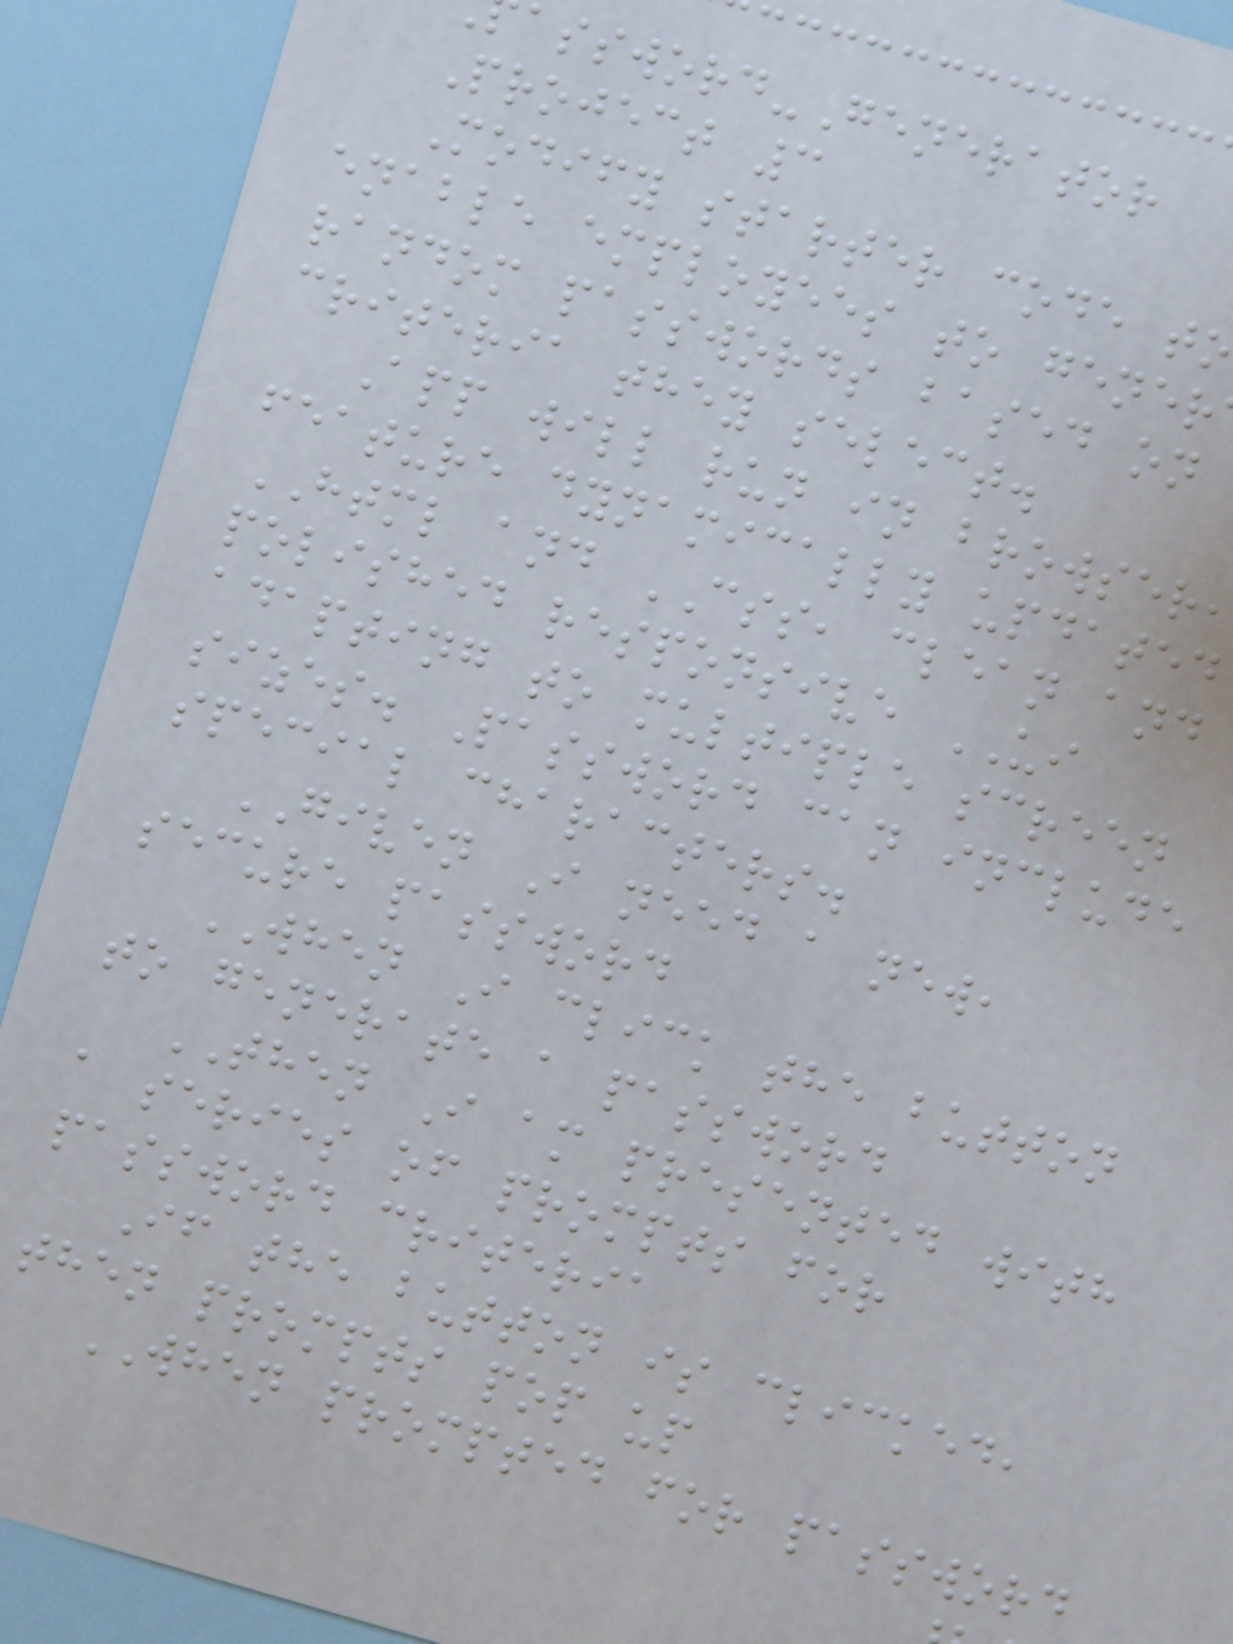assword-Generator
Project 3
Modify starter code t
enable employees to gener
random passwords based on
criteria they select.
App will run in browser
feature dynamically updated
HTML and CSS, clean and
polished responsive UI
adapting to multiple screen
sizes. Password can include
special characters.
GIVEN I need a new,
secure password
WHEN I click the button
to generate a password
THEN I am presented with
a series of prompts for
password criteria
If the button is clicked,
then prompts pop up
WHEN prompted for password
